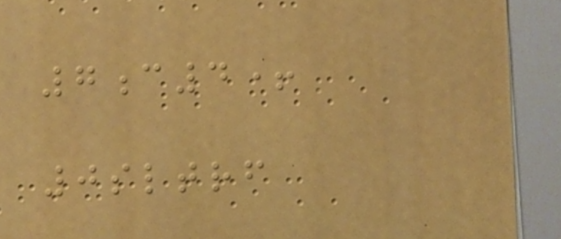7c4+
0sltrf
